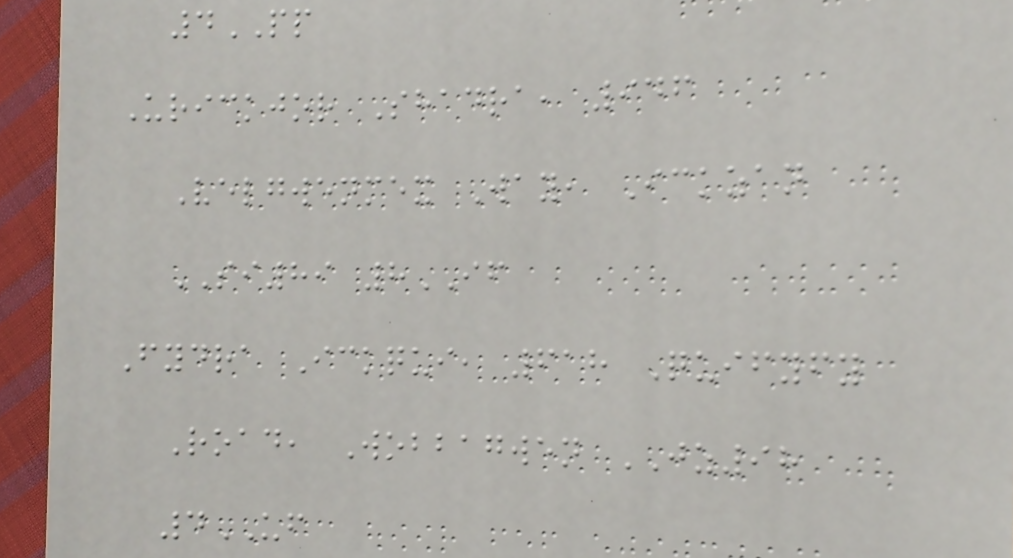4PP
Urickjor Shadra, 946
Velgwenmex Way, Ickzan
SI89 8IF
Fydra Ickqui, 618 Quifyfy
Road, Wobbagwen JZ98
4UF
